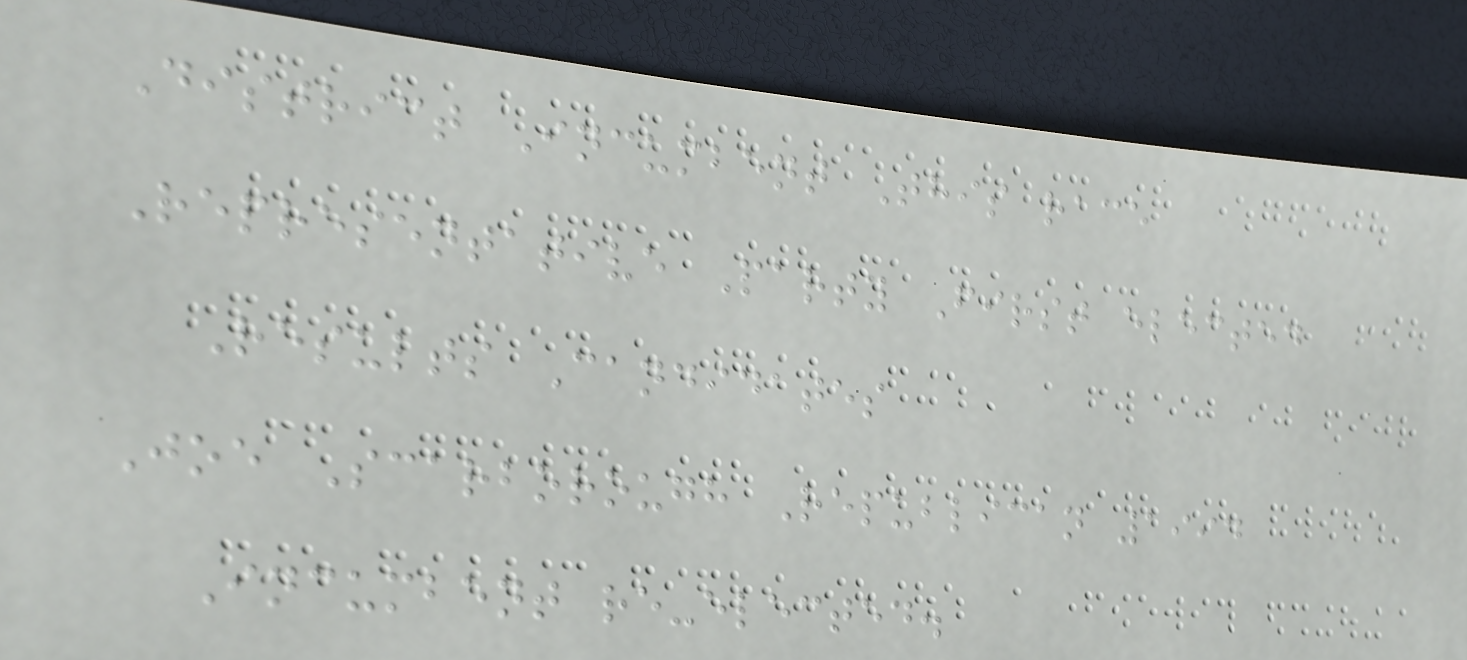District Incumbent This race
Representative Party First elected
Results Candidates
Joe Scarborough Republican 1994
Incumbent re-elected.
